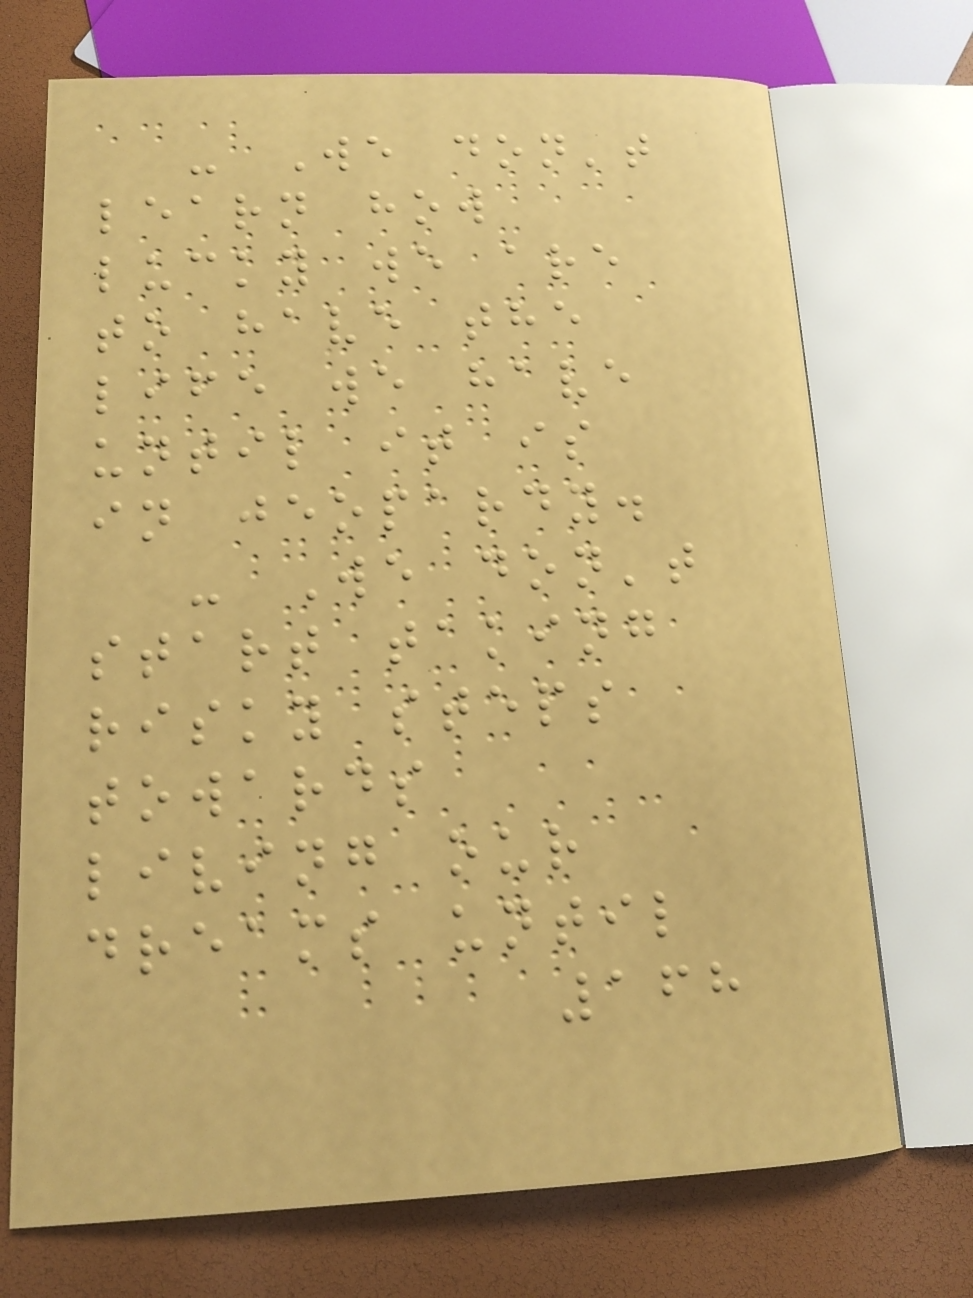- We don't
learn how
lucky we are
to have the
life we have
until it is
in jeopardy.
- We don't
start taking
risky steps
towards
living our
dreams until
168
